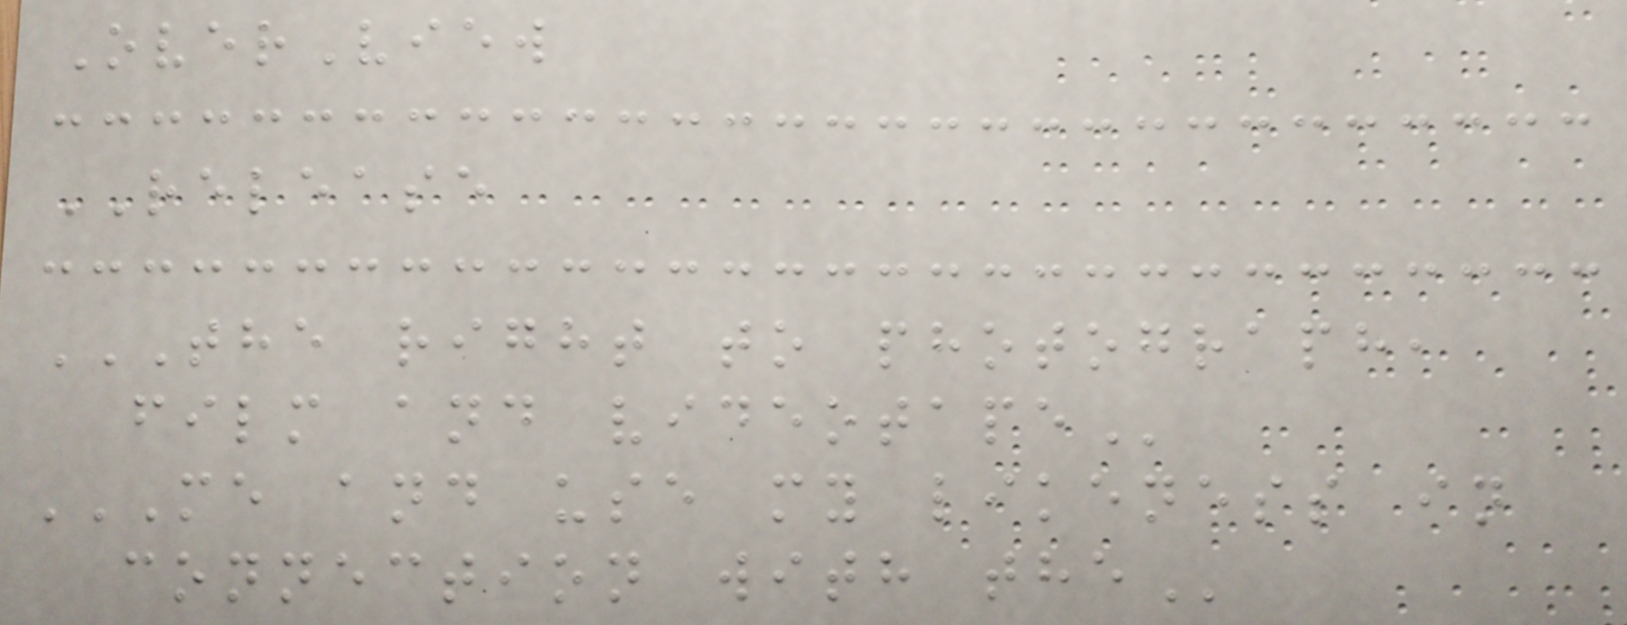OverView
RELEASE
THE RIGHT TO PHOTOGRAPH,
FILM AND VIDEOTAPE
ME AND USE MY LIKENESS IN
CONNECTION WITH THE
